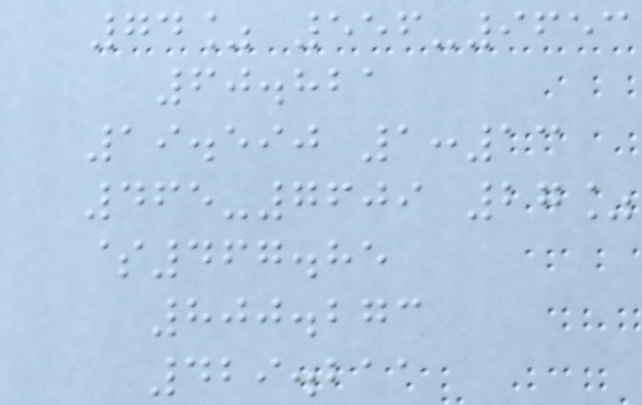74% 556-9653
60.821
19.590 1:13
465-7609 27%
$467.85
800.273
429.211
